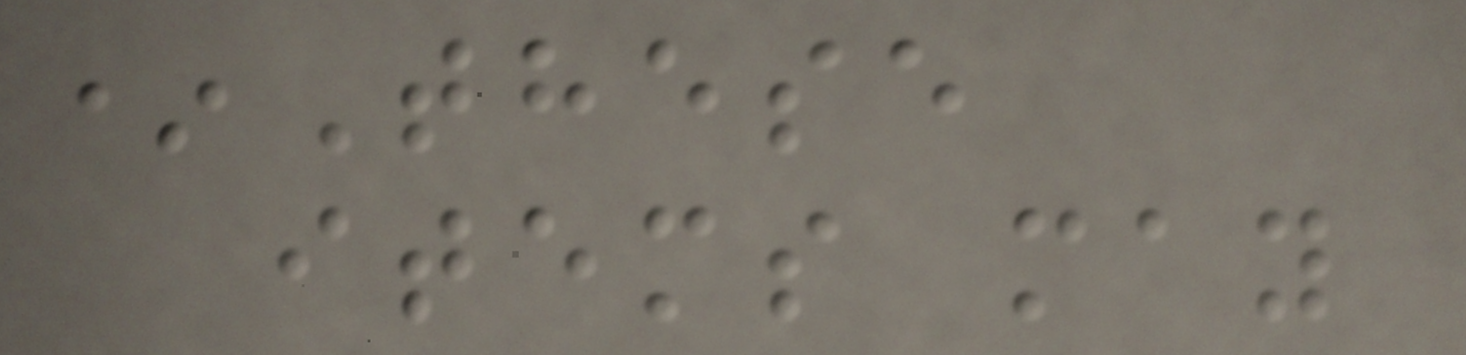*These
items may
